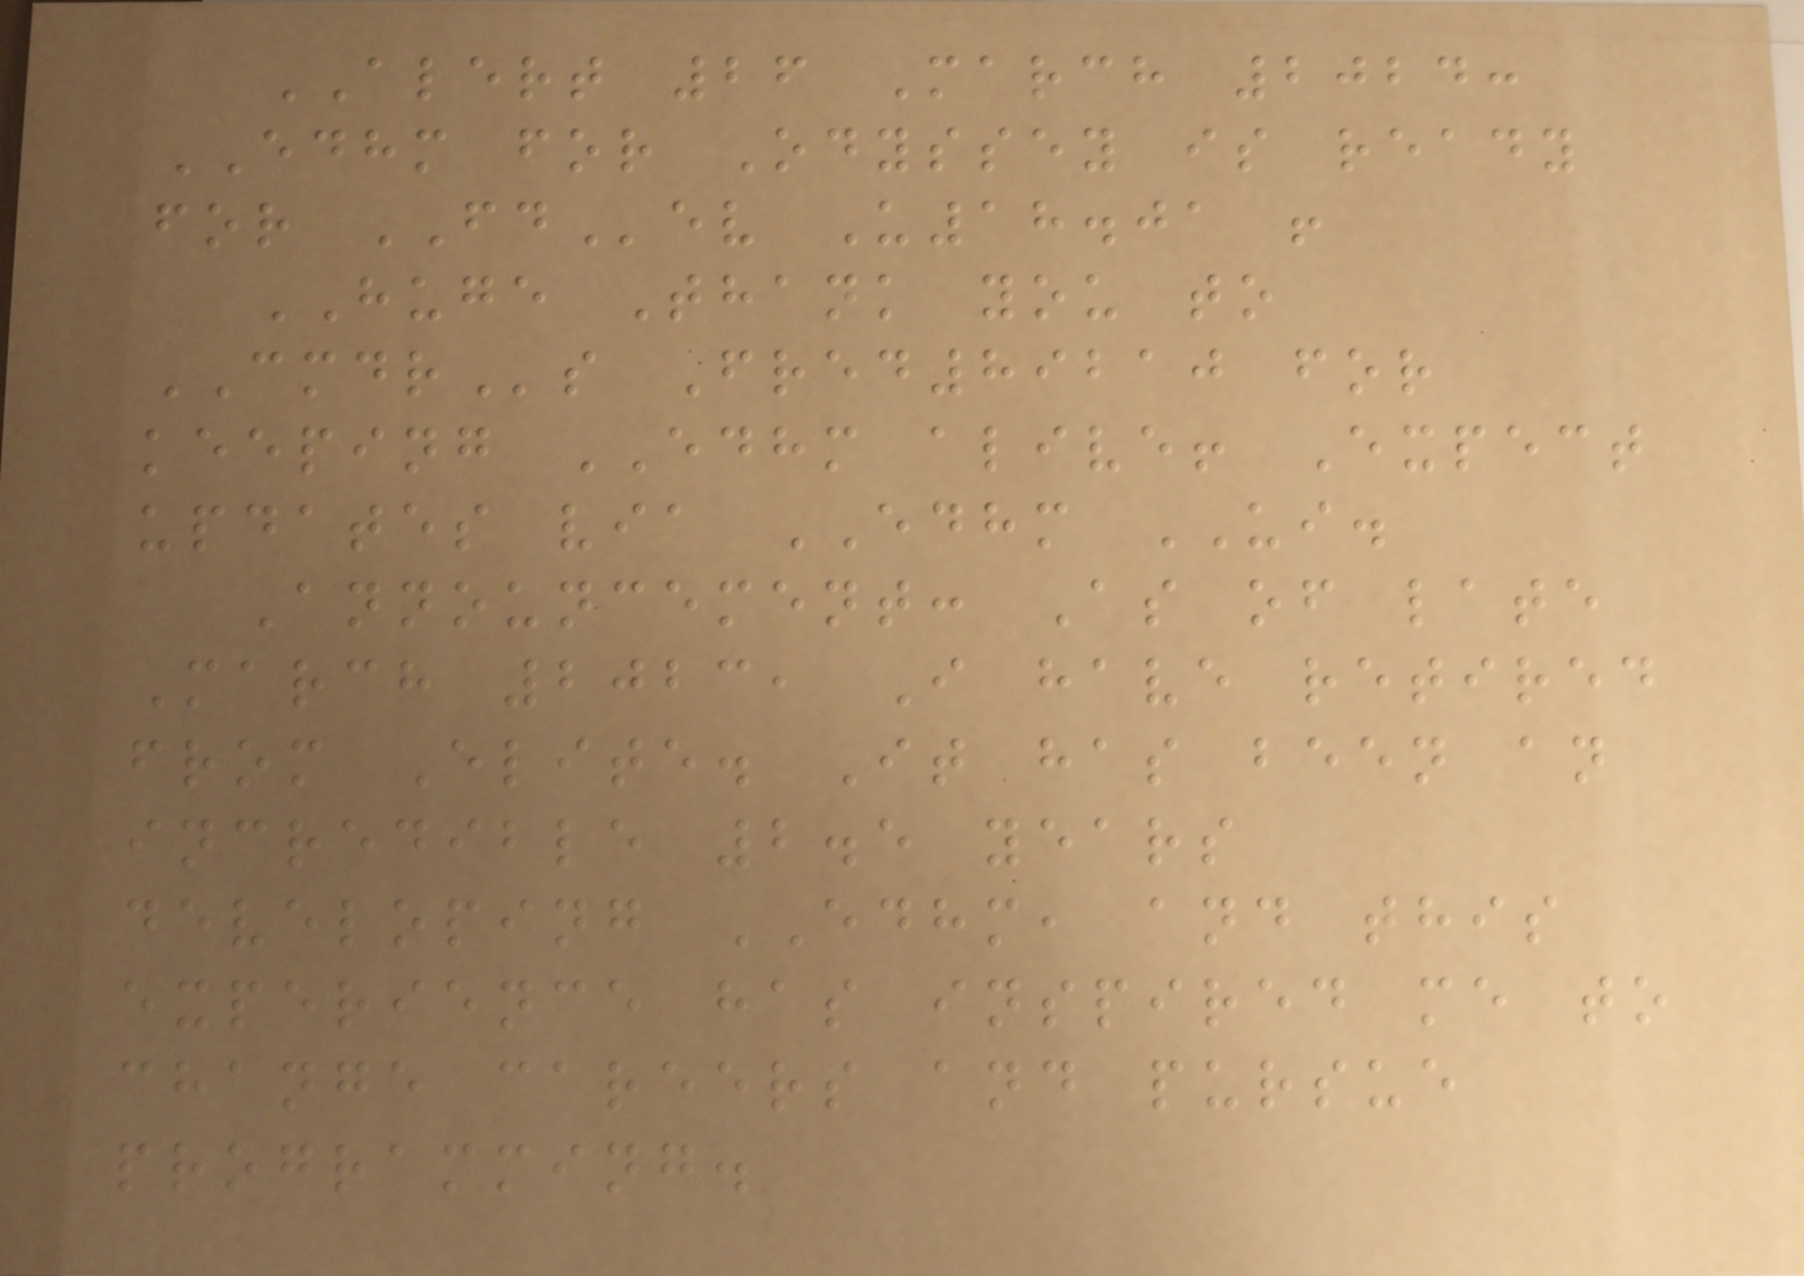ALERT 26 March 2024:
EDHM for Odyssey is ready
for FDev U18.01 !
HUGE Thank you to
CMDRs Fred89210 for
keeping EDHM alive! Expect
updates via EDHM UI.
Announcement: As of late
March 2023, I have retired
from Elite. It has been an
incredible 2.5 years
developing EDHM, and this
experience has inspired me to
change careers and pursue
programming.
